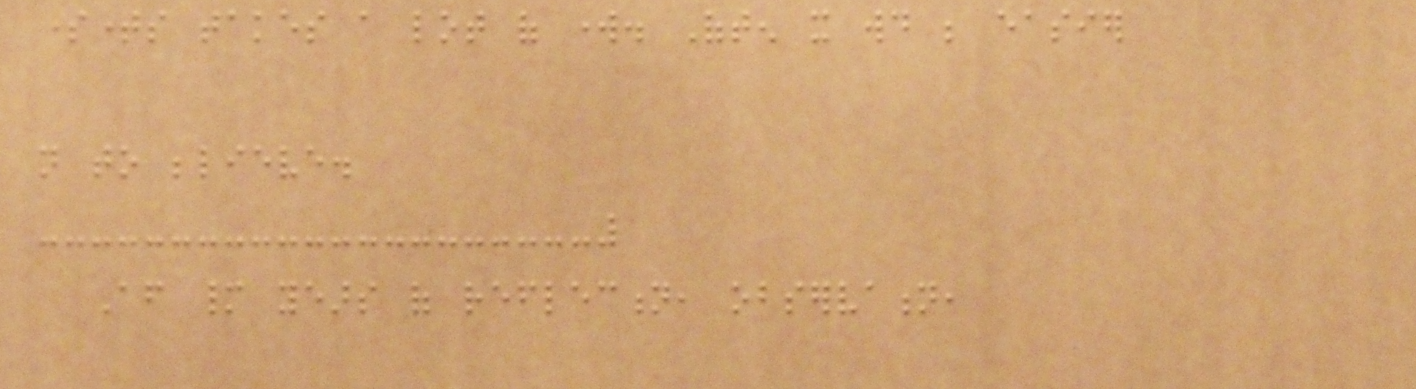sometimes takes a lot of work. Often it would be easier
not to believe.
After many years of reflection, observation,
